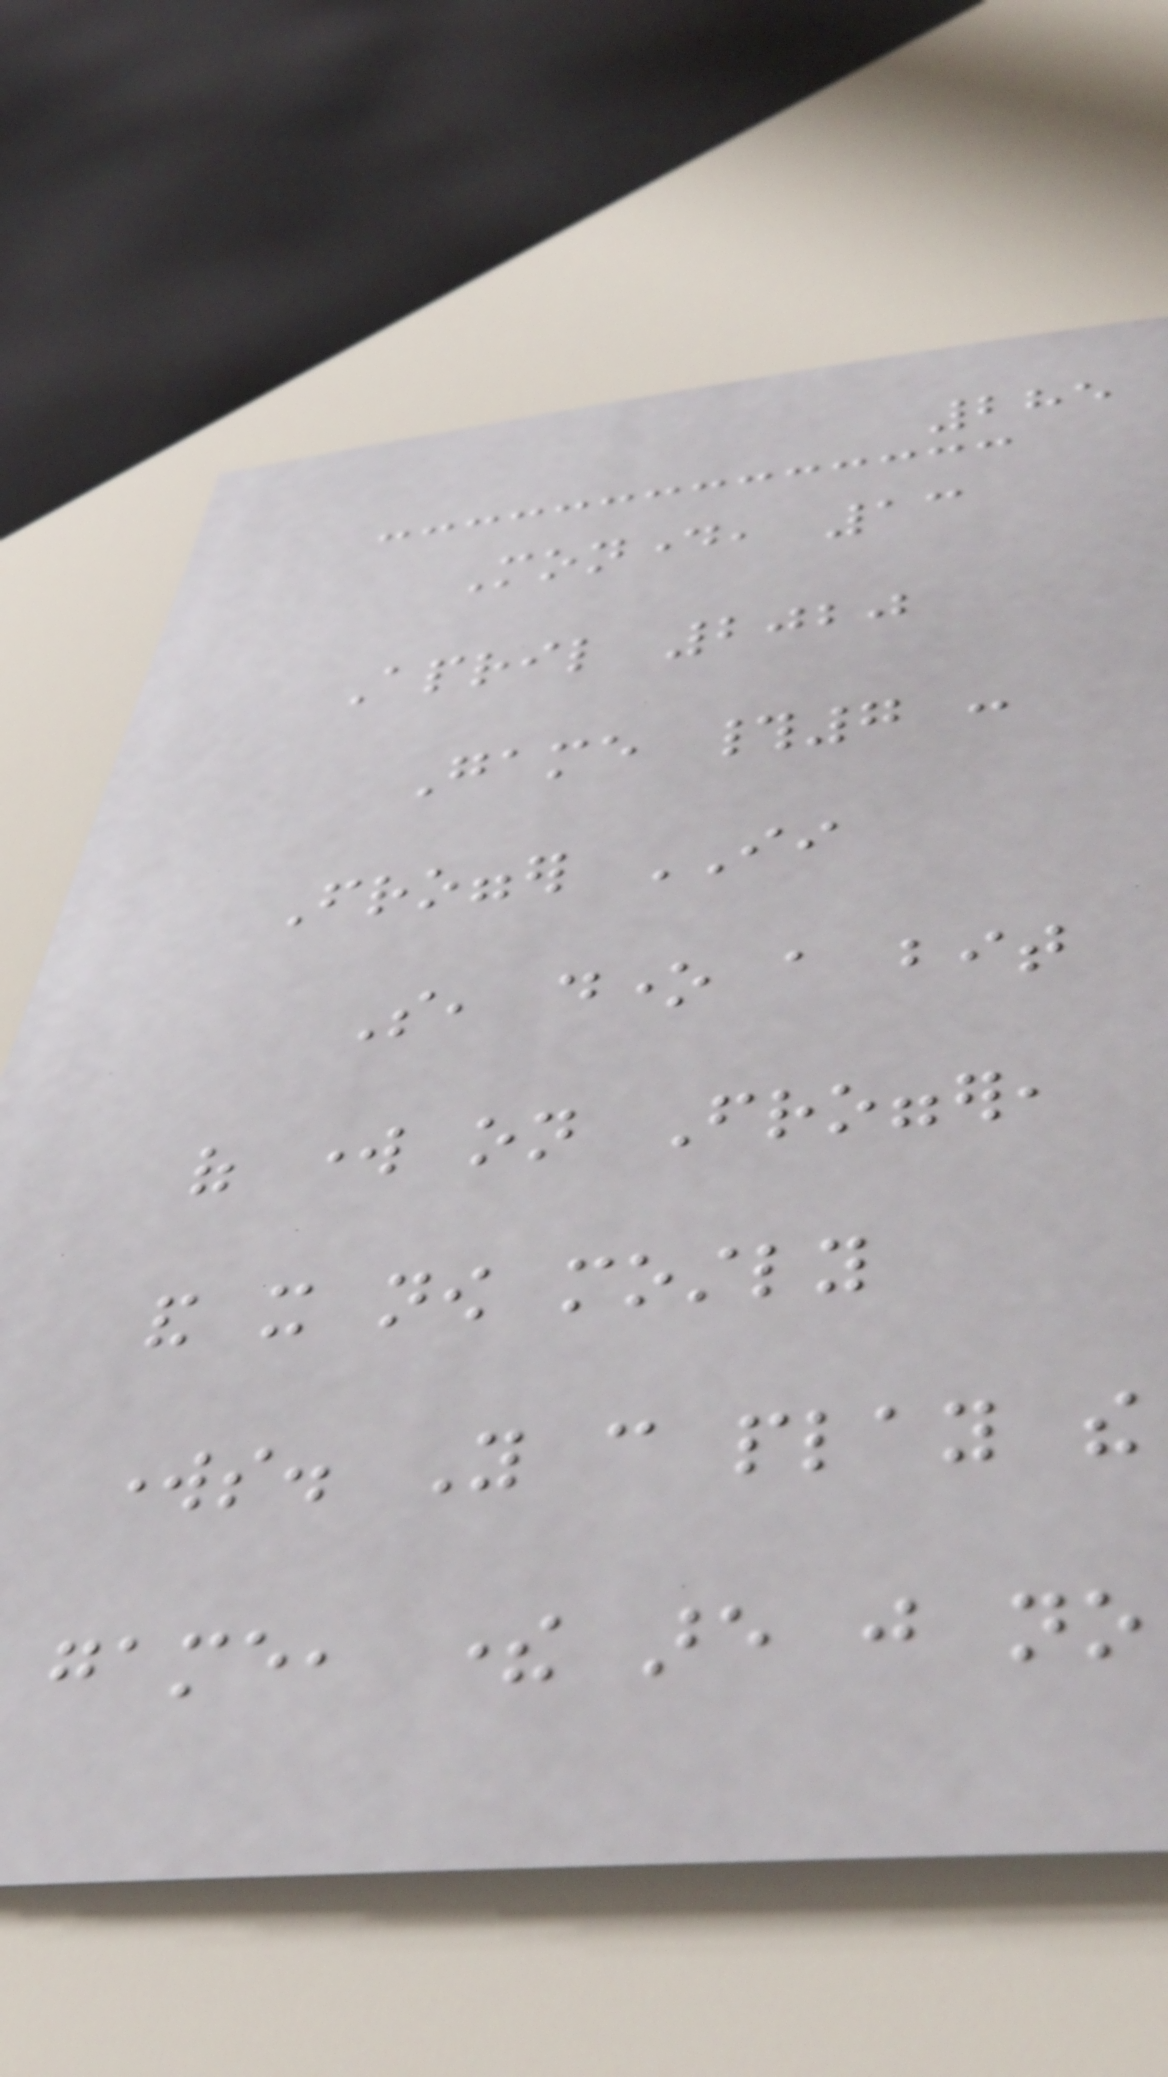285
Monday, 13
April 2020
Game #7 :
Frogger II
So, done a bit
of work on Frogger,
and it now mostly
works. You can play the
game, there are just no
